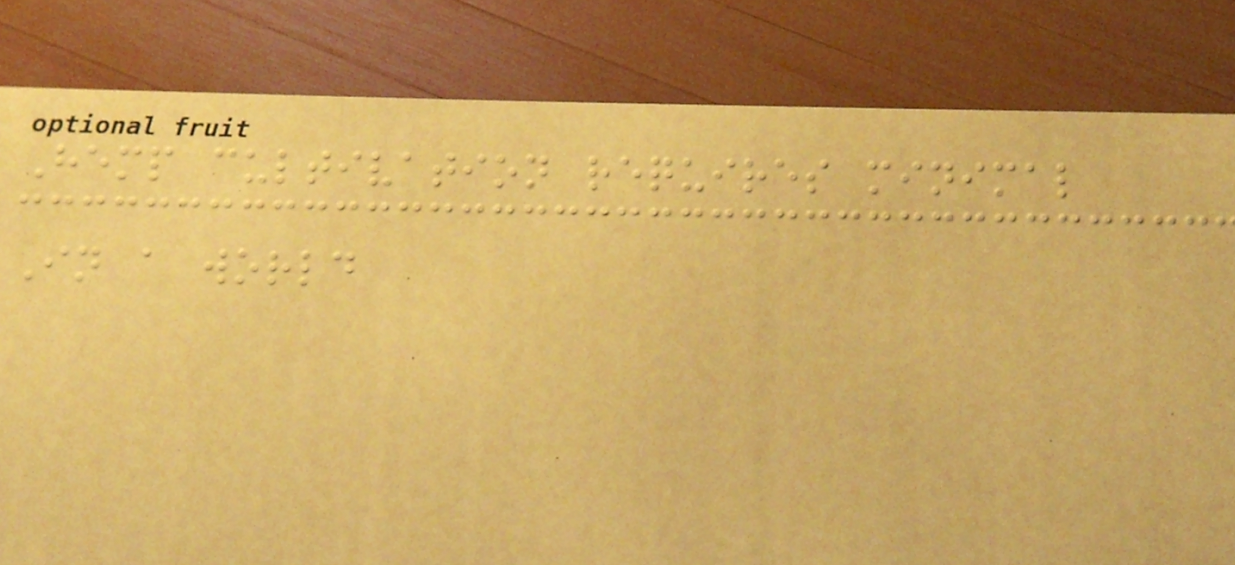Hemp cultivation requires minimal
In a world
